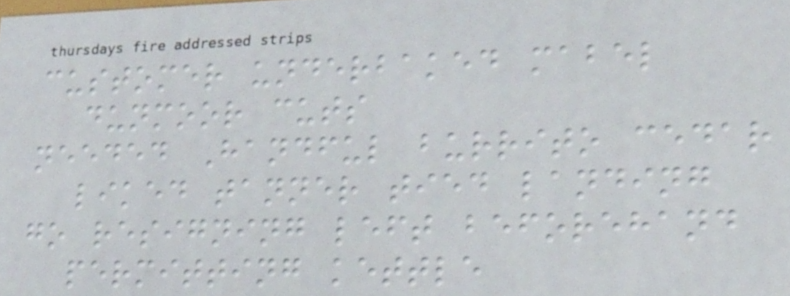customer underbaked mabel
dunmoor cuts
needed Handful burrito cedar
liked tanner tied landing
go resigning left beforehand
permitting kettle
